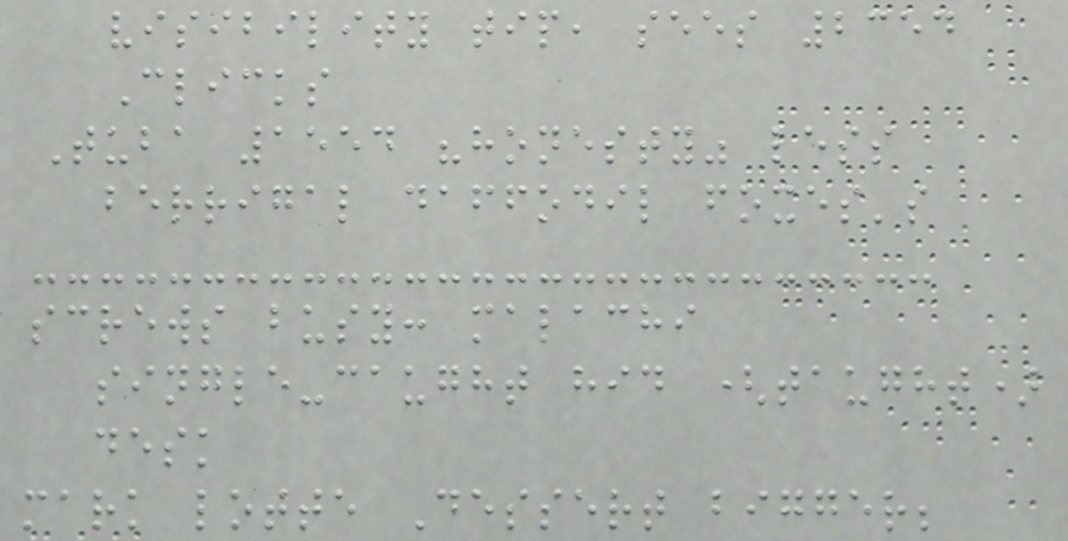visibility tip, sees 2354
Clicks
Tuba 1554 "honesty" less
berrigal daffodil foxes's
screws busy: malachi
single-caught hid (taught)
desk
mark lotte Dessert bigger;
